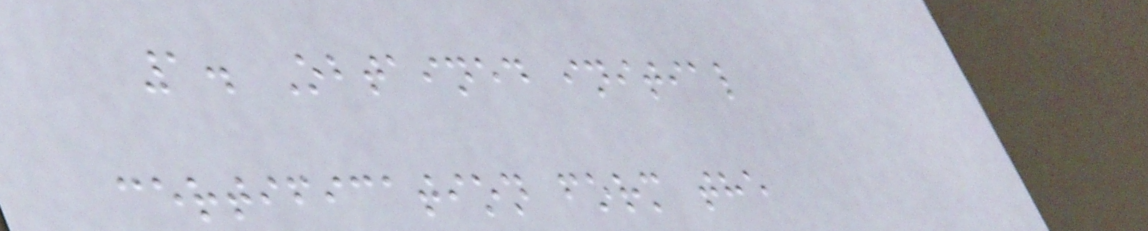1. Obtained initial
certification form the
